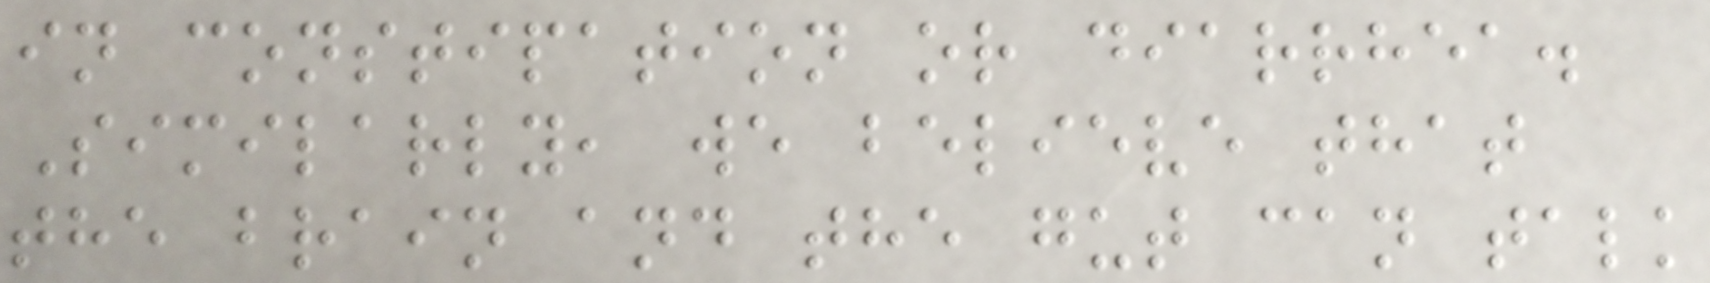in constipation or diarrhea.
Similarly, we believe that
the brain and the gut can talk
